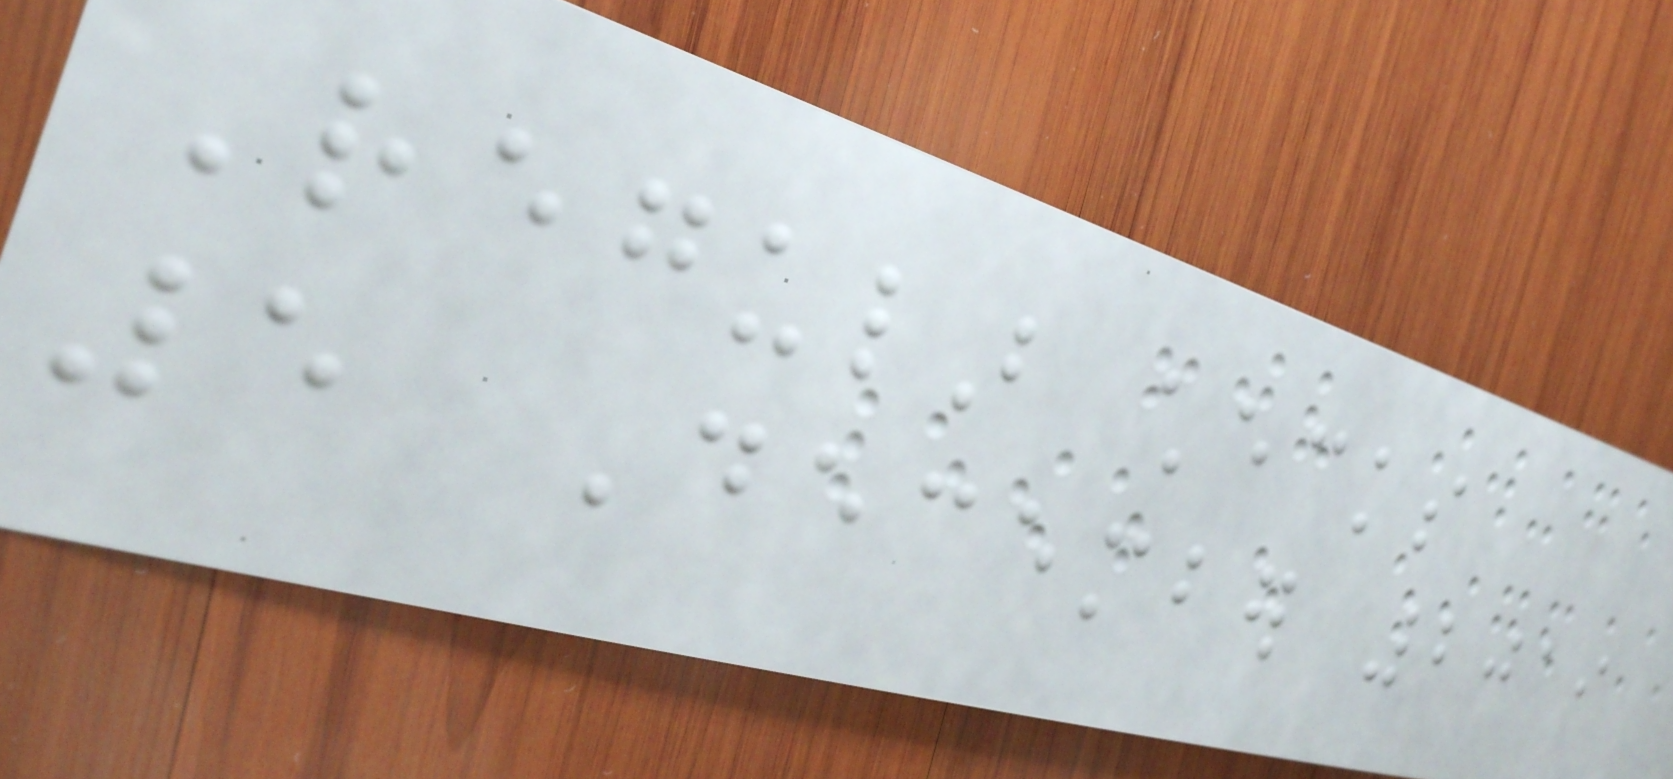Regular checks
5 December 2019
